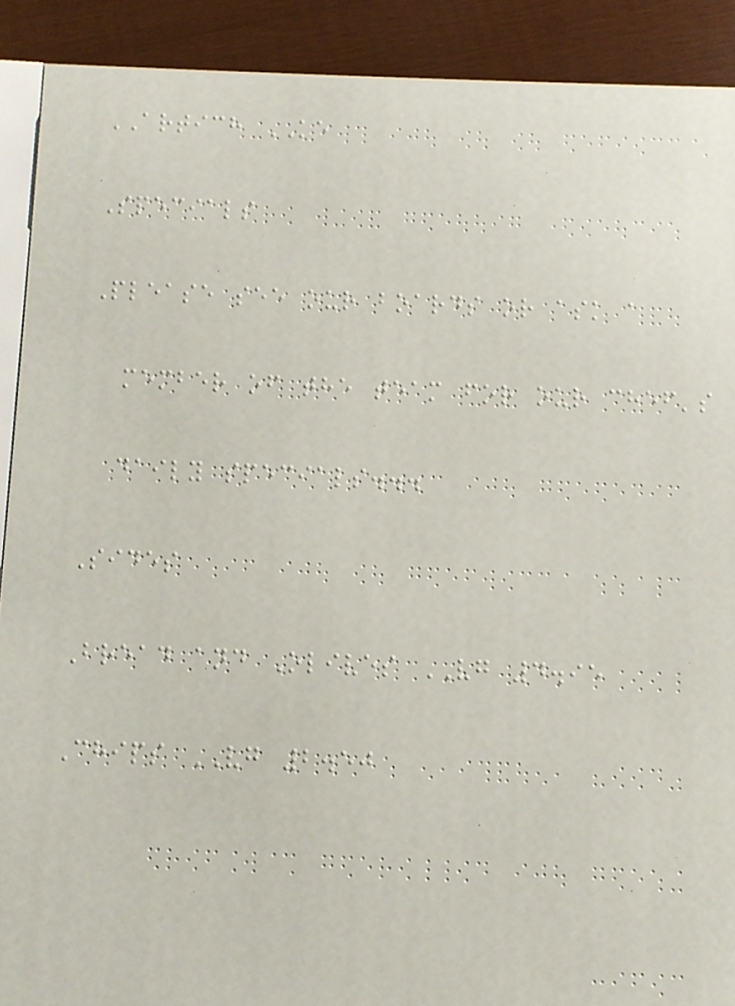ARTICH KE
Specials
Please see our boards or ask a
member of the team for our chef's
daily specials...
Sides
Bread and Olives VG 4.95
Chips VG 2.50
